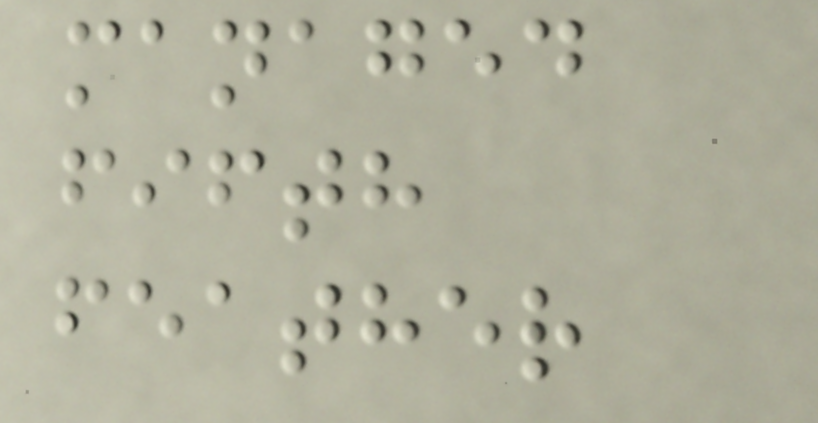managed
fifth
feather
